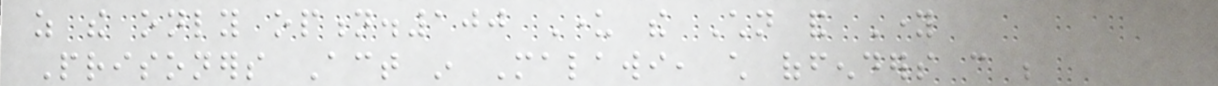as the only option.100 Under the Children and Young
Prisoners Act in Malawi, child offenders can be
